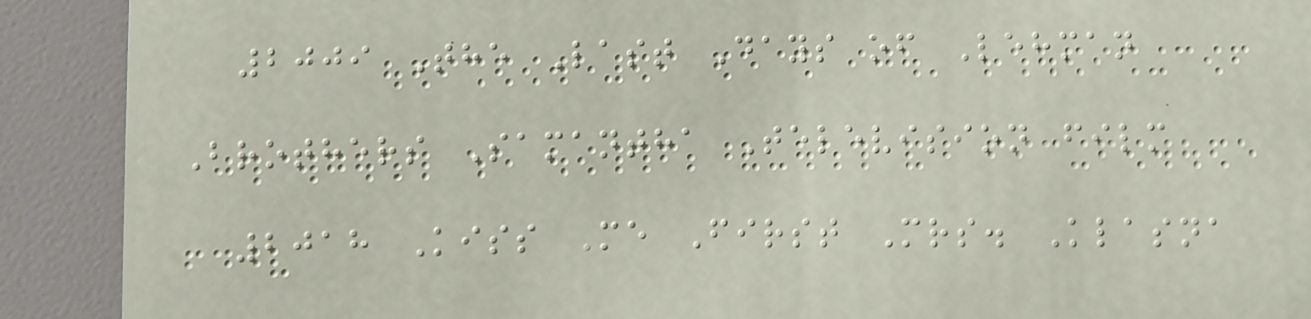2009 The Last Days of Lehman
Brothers Samantha Television film
2018 Kiss Me First Mrs. Klasna
